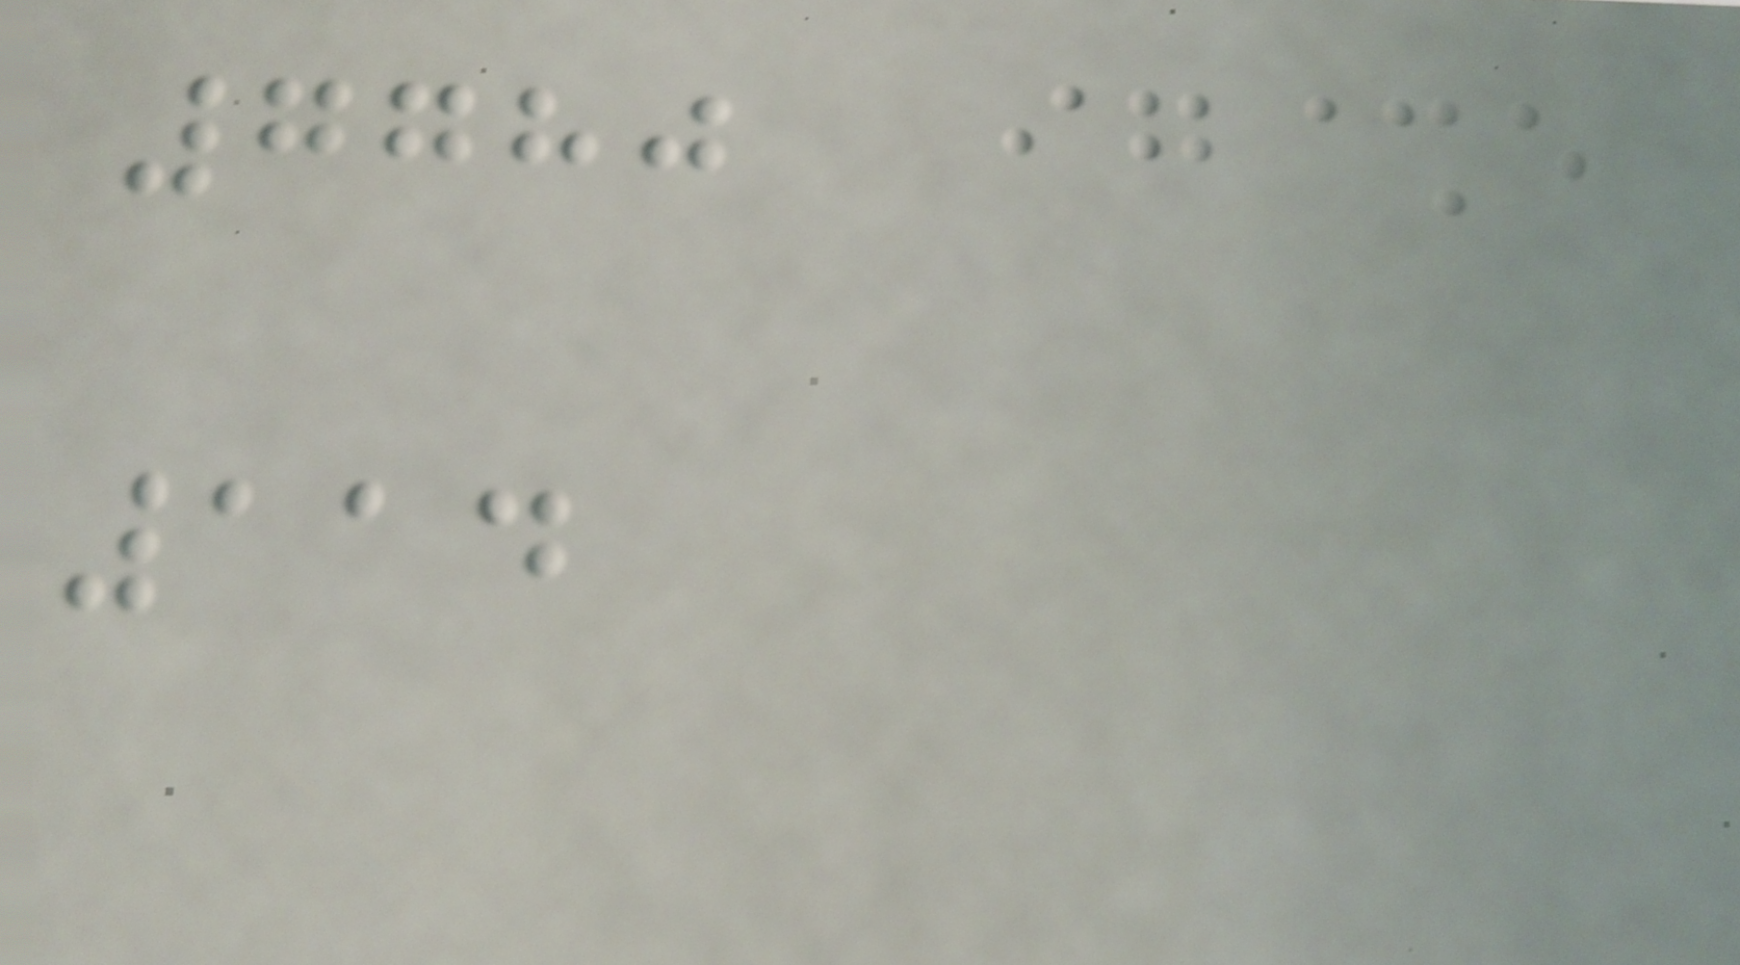7780
114
